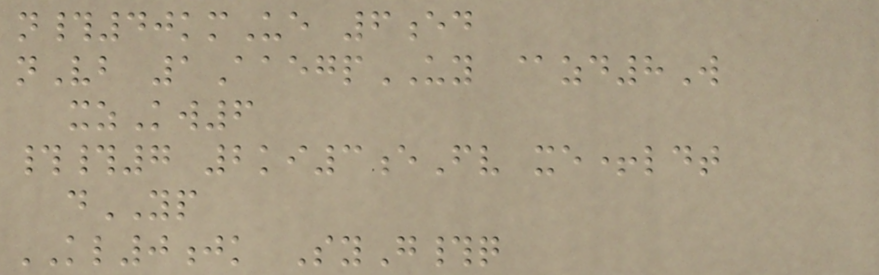n#40kmUe 6ed
nVb 1AaegpUY @zd8W
xzKw6
##7 2ki3eFv xe+ldt
dYP
KL0jk SyG#q
